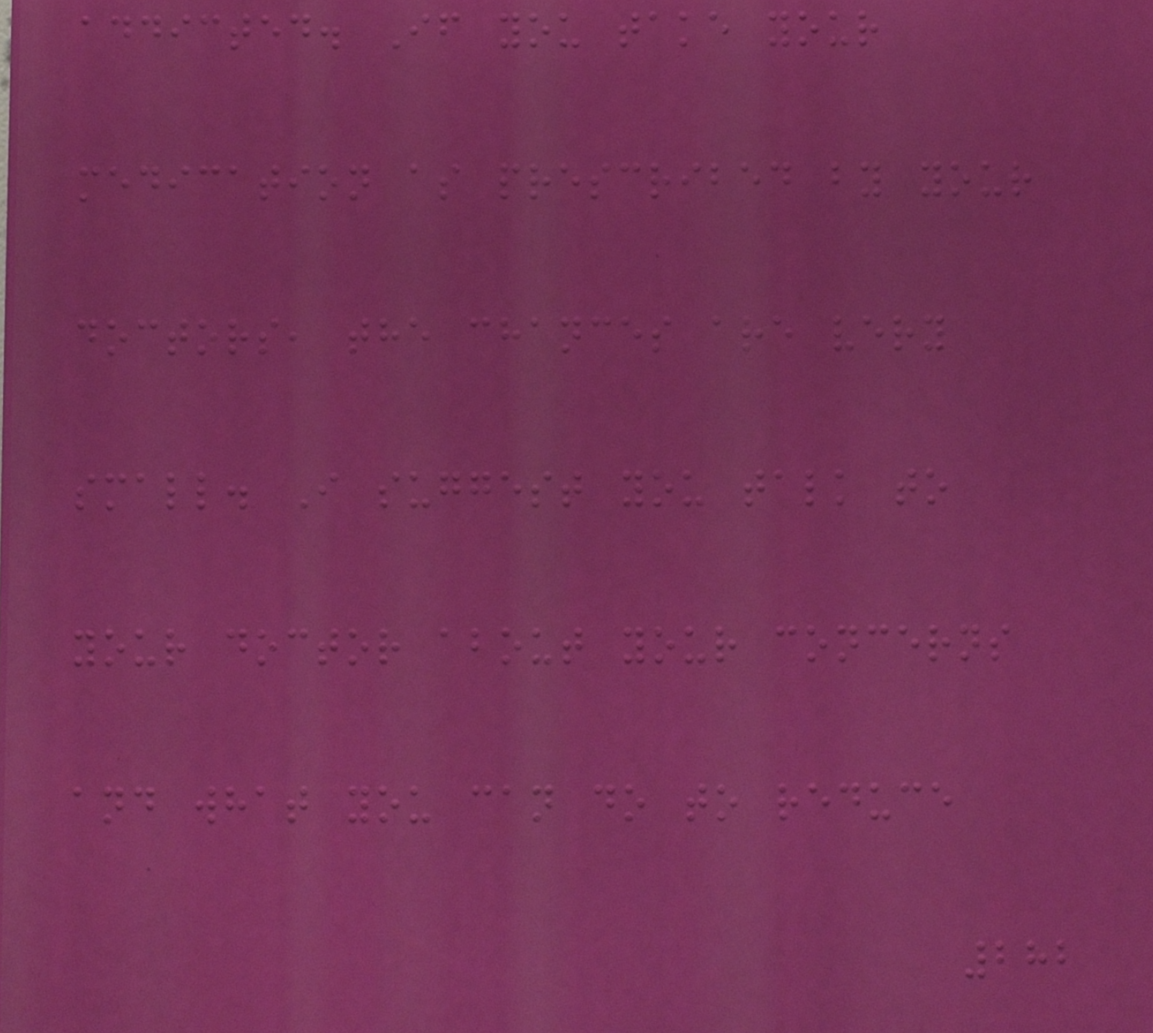addicted. If you take your
medication as prescribed by your
doctors, the chances are very
small. I suggest you talk to
your doctor about your concerns
and what you can do to reduce
282
